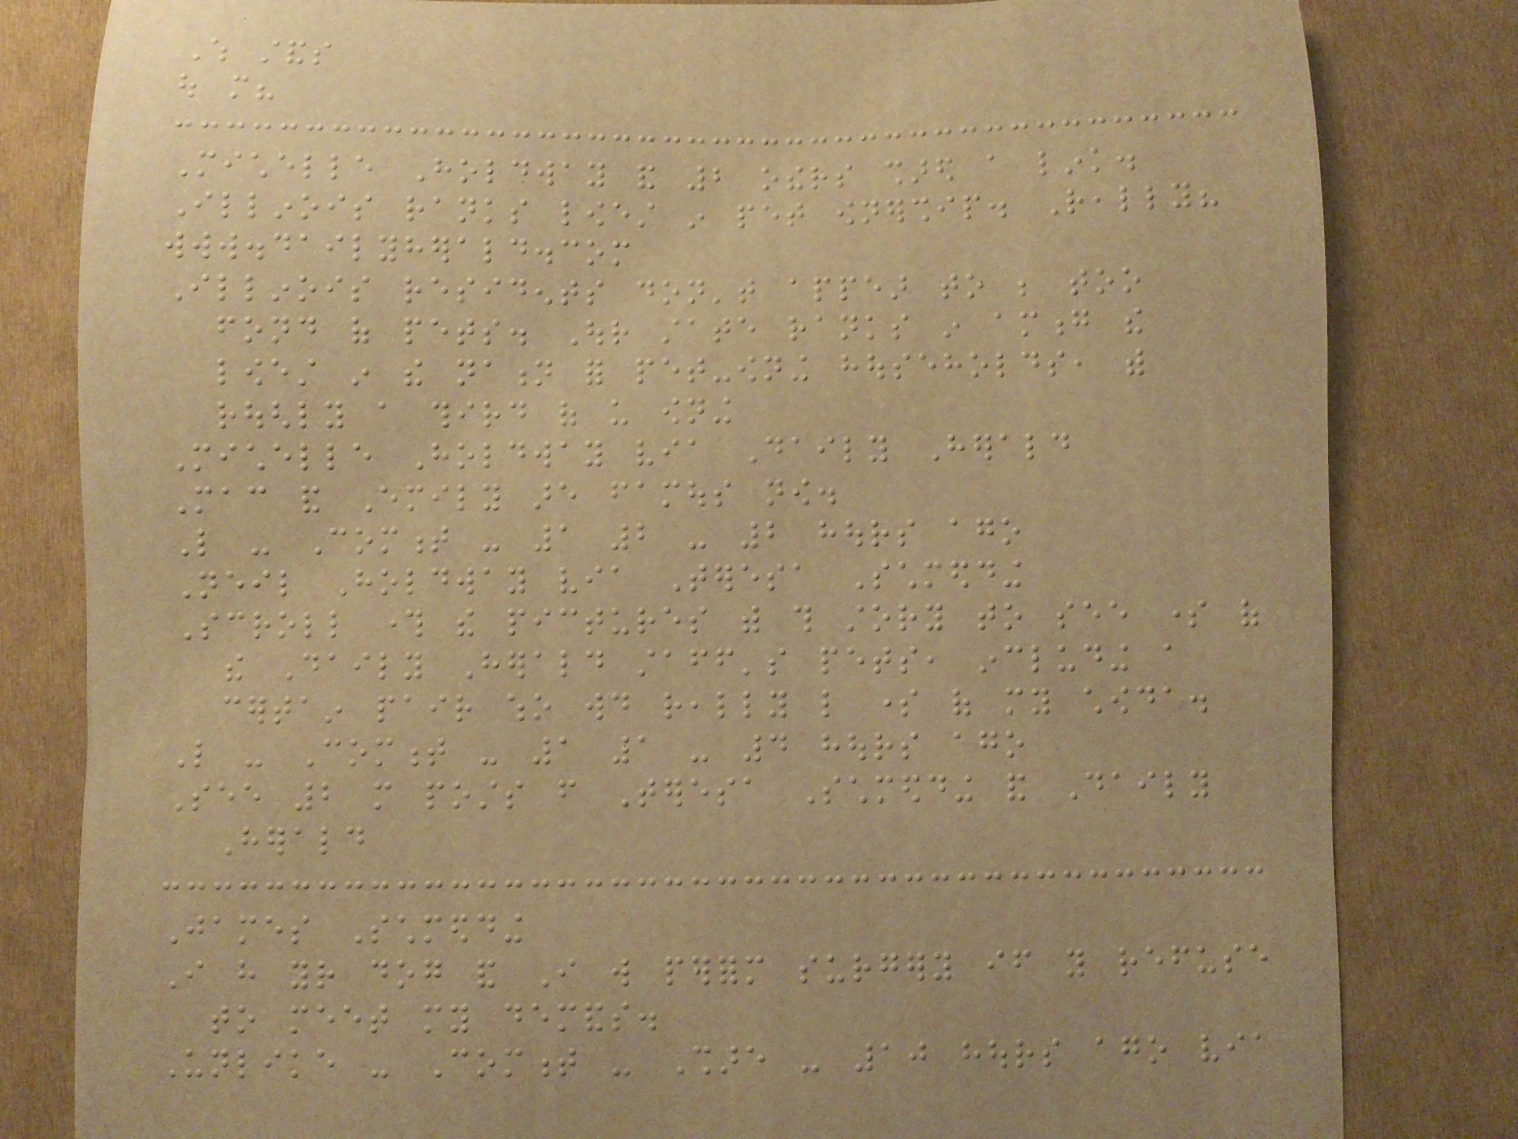Which stands
out more?
Michelle Holdway and 2 others shared a link.
Illinois ranks lowest in pet ownership. Really?
www.dailyherald.com
Illinois residents don't appear to be too
fond of pets. Our state ranks in among the
lowest in the nation for pet-owning households, with
roughly a third of us owning
Michelle Holdway via Daily Herald
Mac and Emily are famous now.
Like - Comment - 1 2 - 2 hours ago
Neil Holdway via Teresa Schmedding
Scroll through the pictures with this story to see some of
the Daily Herald staff's pets, including a
certain pair who would really like some of my chowda.
Like - Comment - 1 1 - 4 hours ago
See 2 more posts from Teresa Schmedding and Daily
Herald
James Schmedding
I have your dog and I will perform surgery if you refuse
to meet my demands.
Unlike - Comment - Share - 10 hours ago via
